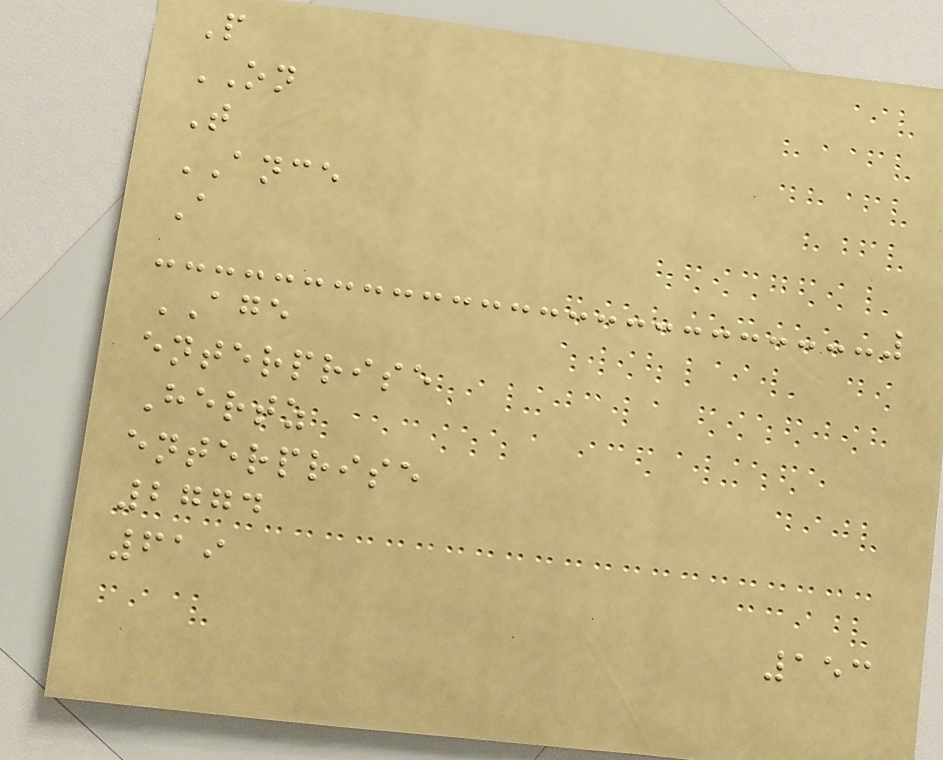P
ON
T
ANCE
A
AGE
enterprise
Hertz
enterprise
2774
619
153
